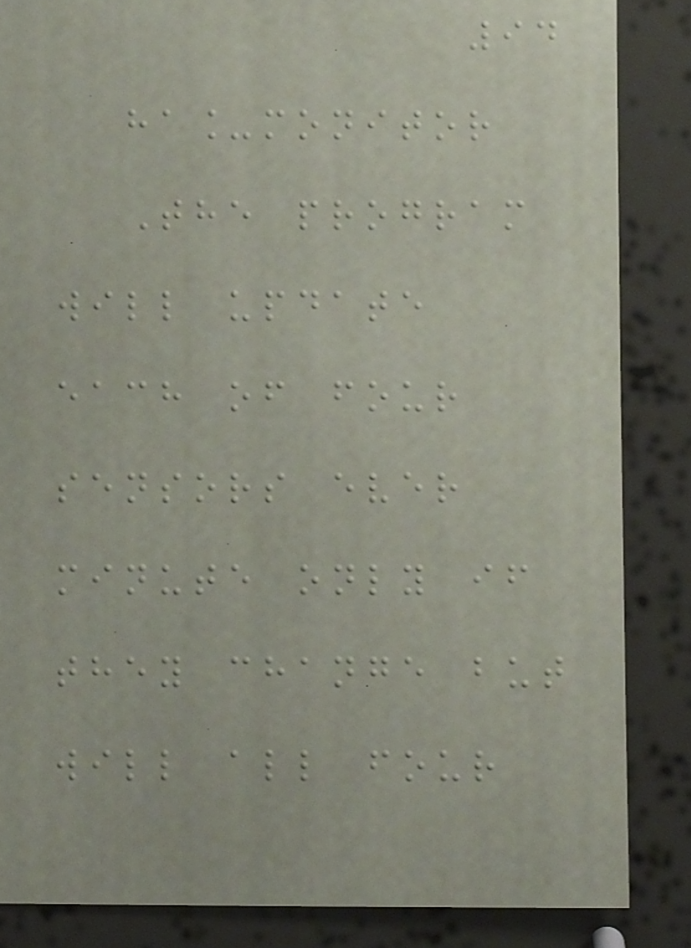94
ha_monitor
The program
will update
each of four
sensors ever
minute only if
they change but
will all four
